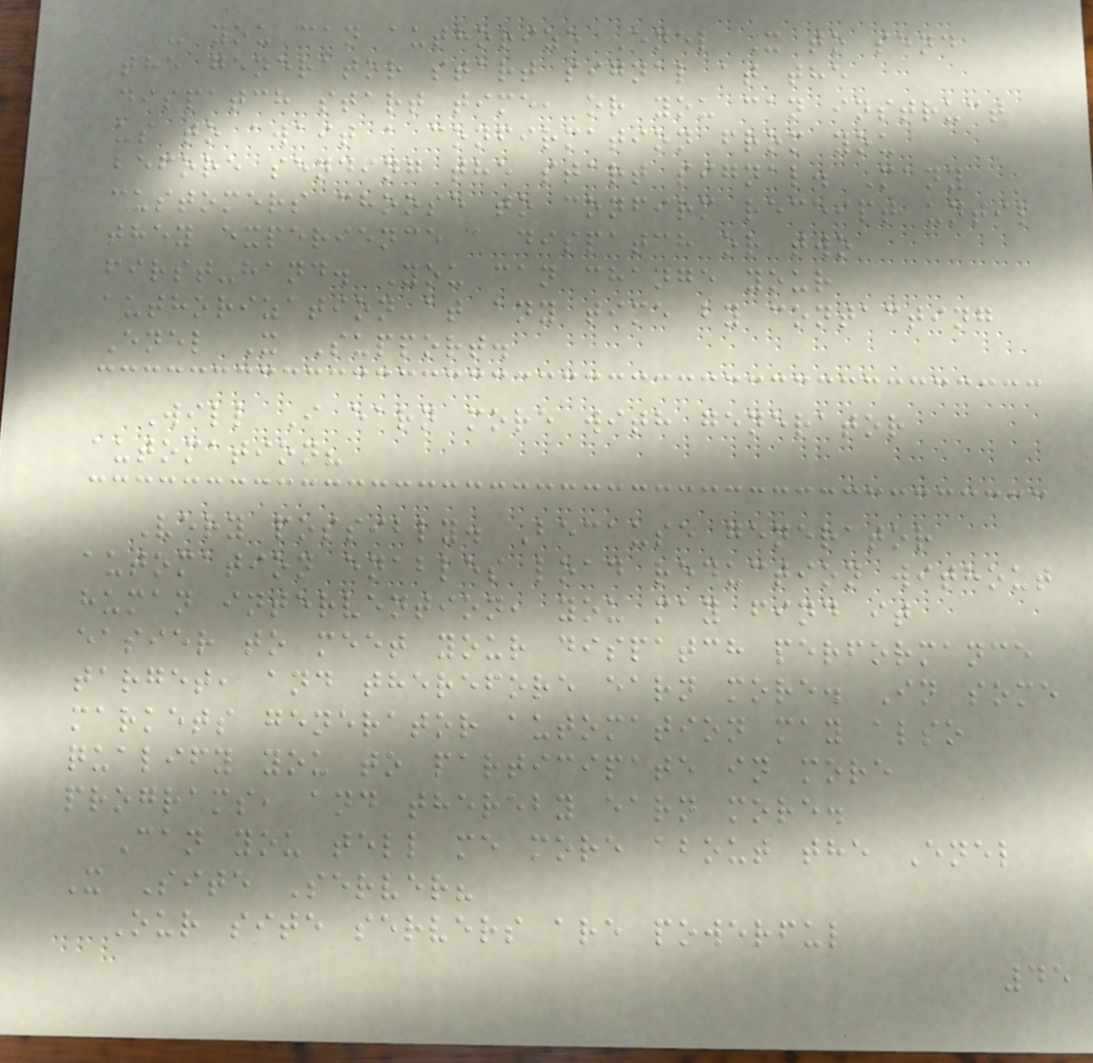- you can authorize Enel X to send
the generator start signal at the
dispatch start time, or you can instruct
us to await a confirmation from you
before sending the start signal. Many
customers choose to confirm receipt until
they experience a dispatch or two
first-hand. You can change your
authorization at any time by contacting
Enel X Support.
Will I earn more with generator
automation?
Very possibly. Because generator
automation enables load reduction without
human intervention, you may find it
easier to meet your dispatch performance
target, and therefore earn more. In some
markets generator automation may also
qualify you to participate in more
programs, and thereby earn more.
Can you tell me more about the Enel
X Site Server?
Our site servers are powerful
45
